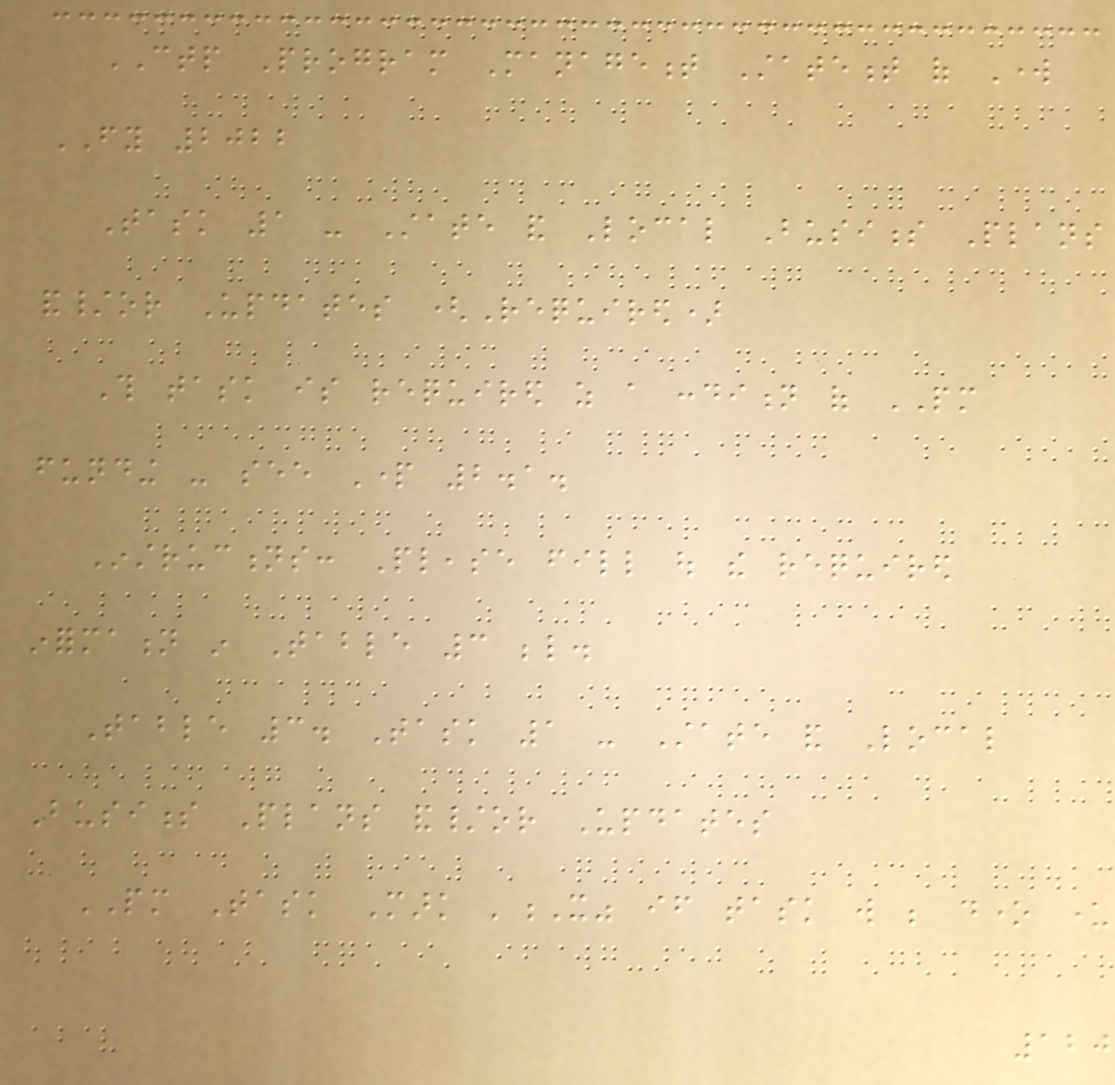CTP Program Management Statement of Work
FY 2022
Task 1 - State and Local Business Plans
and/or Updates (Required)
This task is required as a condition of PM
funding - see Part 2.1.
Instructions: Please fill out the required
information in Table 3 below.
Table 3. Task 1 - State and Local
Business Plans and/or Updates
PM Task Mark 'X" if task will be done under
120
